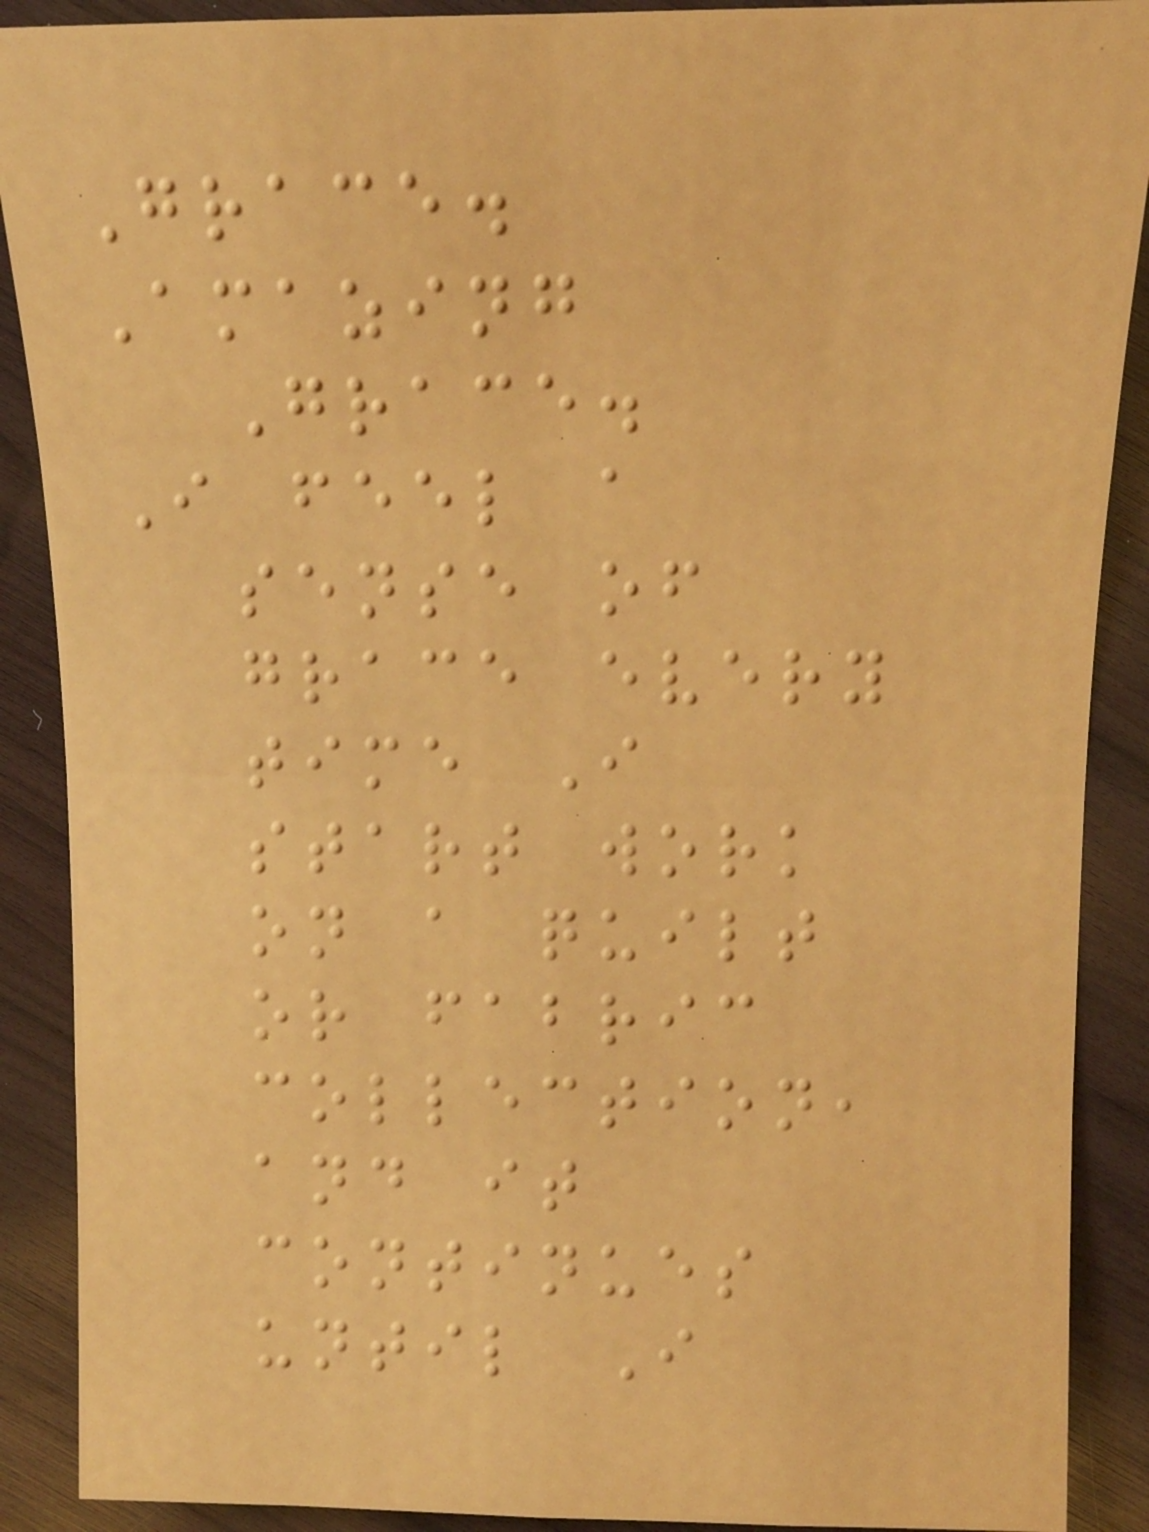Grace.
Amazing
Grace.
I feel a
sense of
grace every
time I
start work
on a quilt
or fabric
collection,
and it
continues
until I
